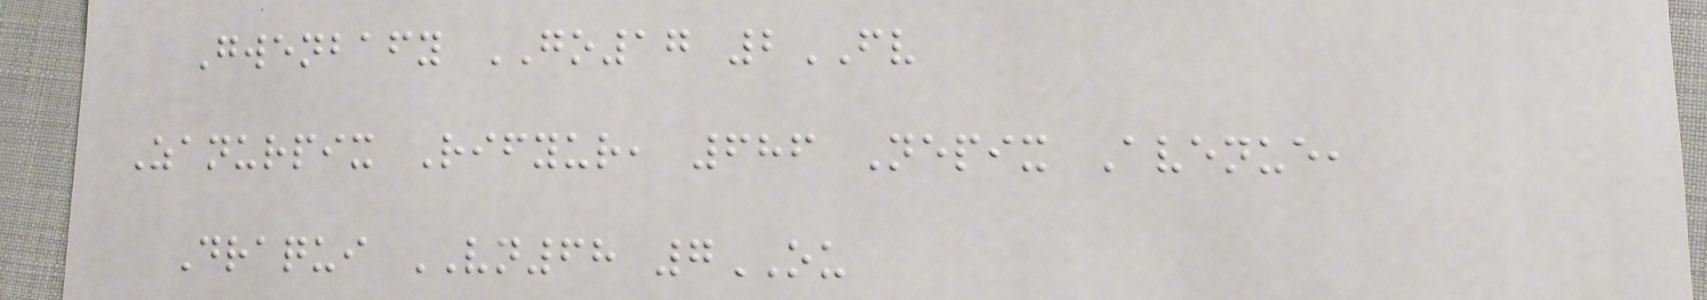Gwenbafy GO17 2FV
Zanurpix Rifyur, 686 Nepix Avenue,
Draqui VN68 7OU
